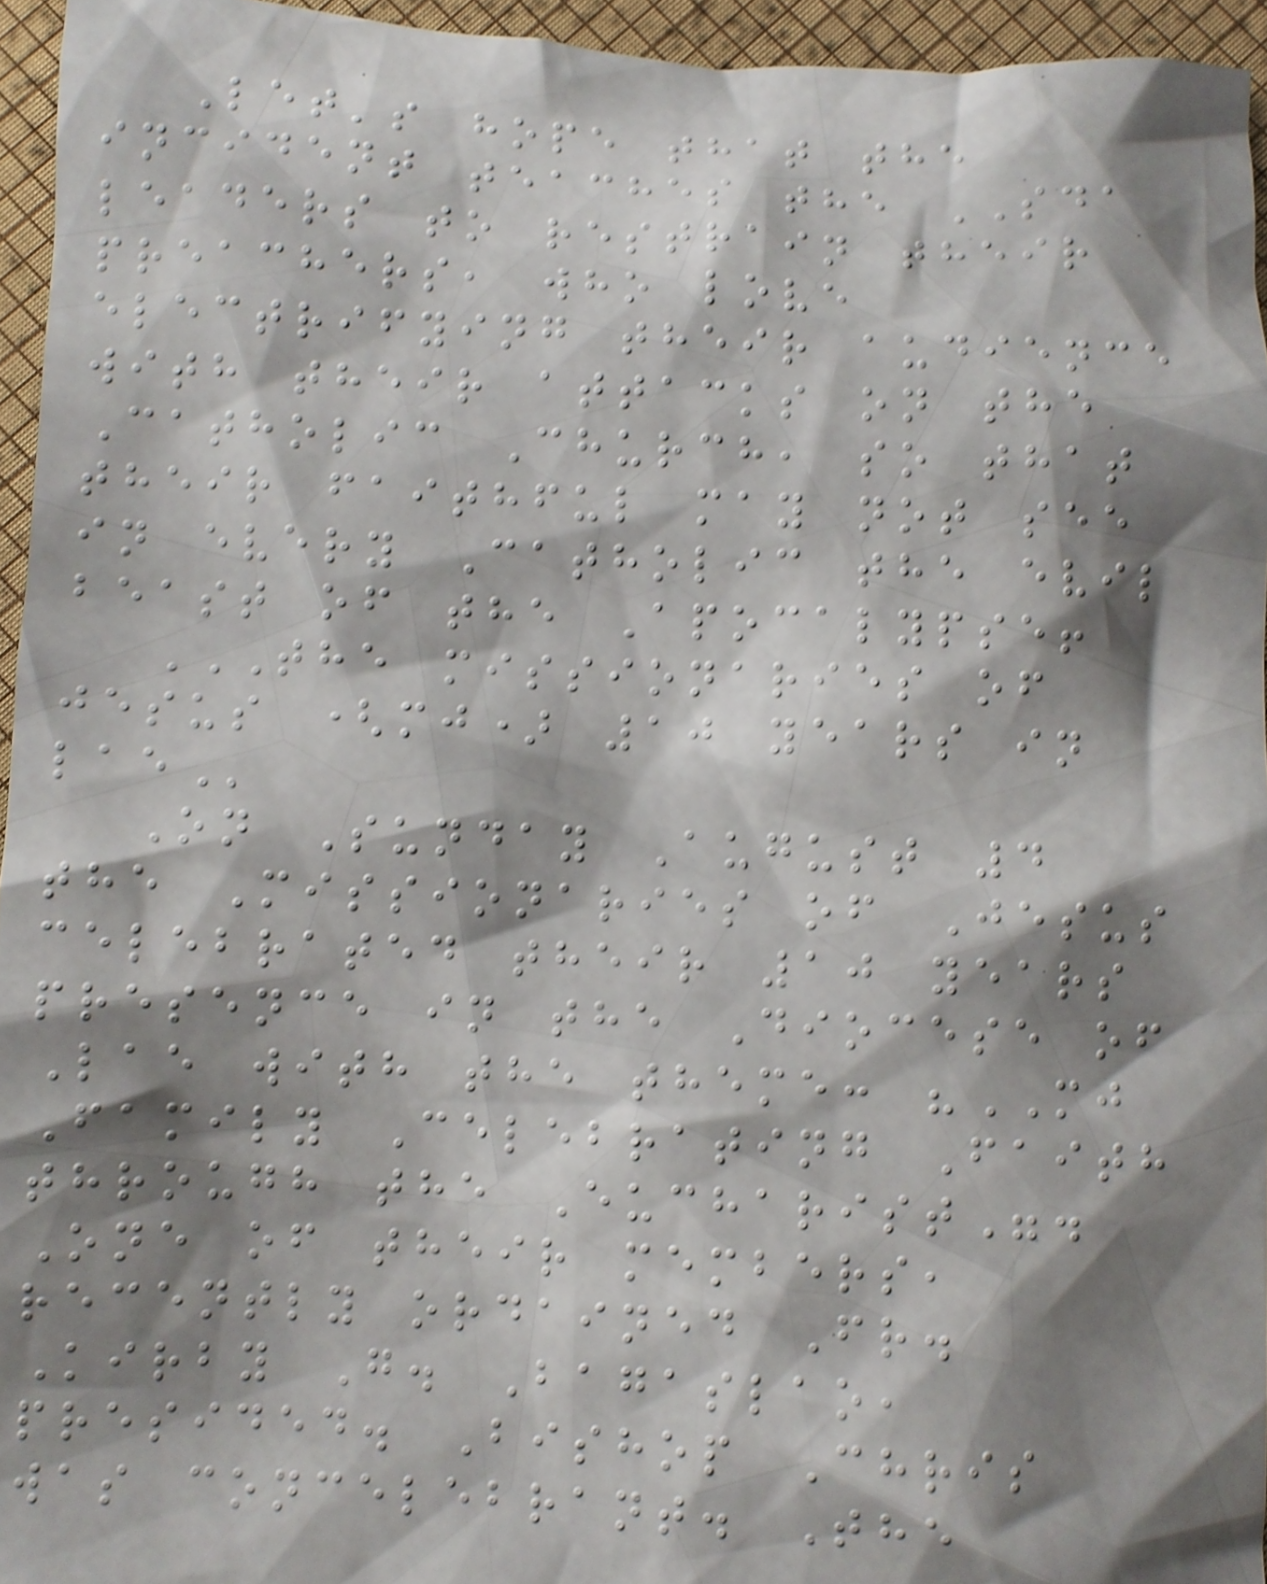Let's hope that the
incident teaches the SDA
leaders to restrain their
preachers, who love
electrifying their audience
with their attacks on the
Catholic Church, so that
their faithful may not see
in every Catholic the evil
beast of the Apocalypse!
THE MISSIONARIES OF
JESUS (MJ) 10 YEARS IN
LAE
On Sunday August 4
the Missionaries of Jesus
celebrated their 10 years
presence in the Diocese of
Lae with the theme: "MJ
Family Celebrating Faith
through the Eucharist".
One of their members,
recently ordained Fr.
Kirby G. Bagaslao,
presided. Bishop Chris
was concelebrant. The
